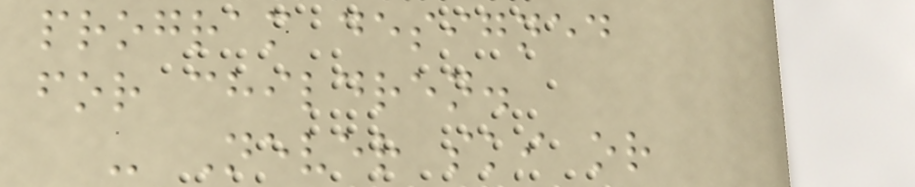program designed
for children.
- Never ski or
